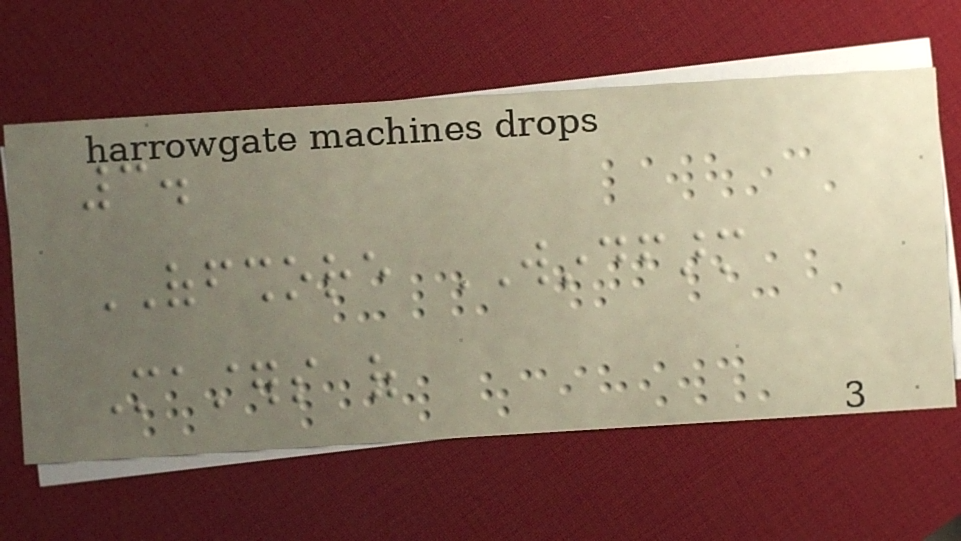3.
OFFSHORE WINDFARM
Masters of
